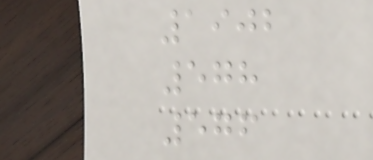1902
578
576
